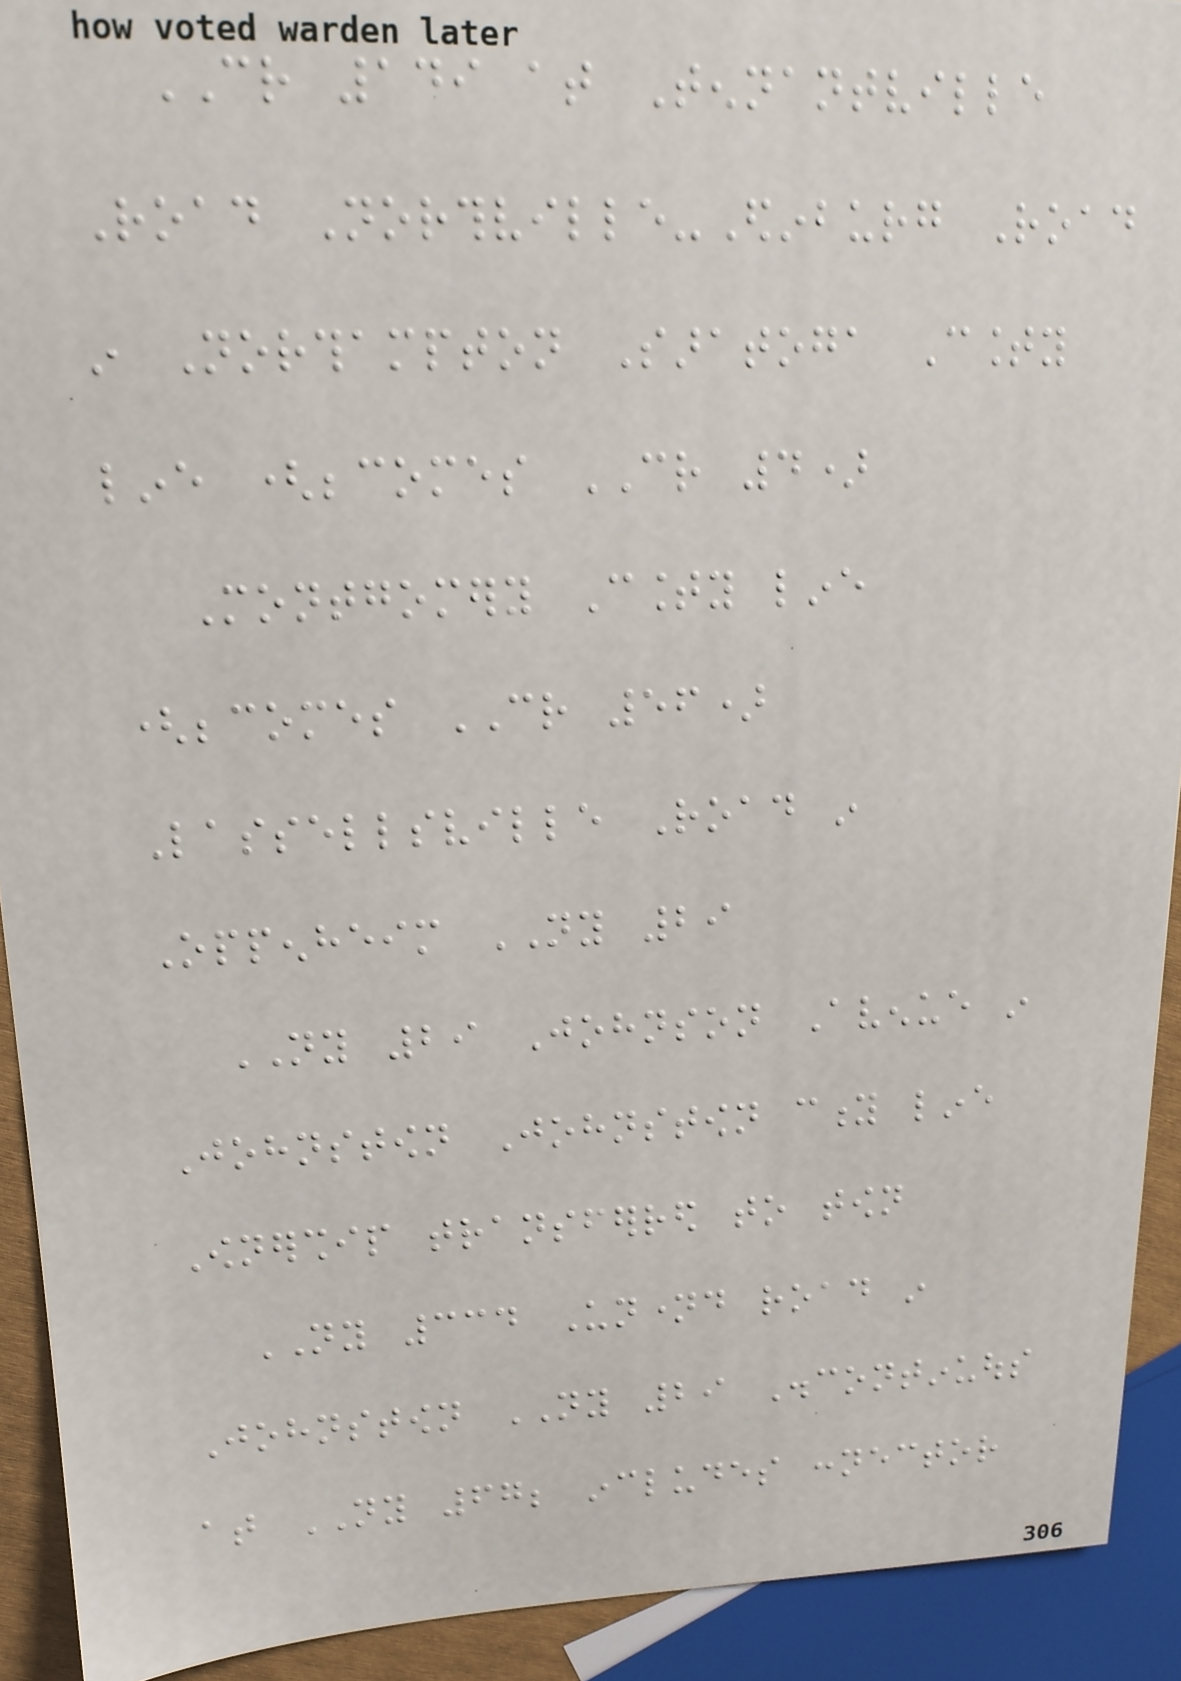CR 149 at Tennantville
Road Northville-Edinburg Road
in Northampton Saratoga County
line (becomes CR 4)
Montgomery County line
(becomes CR 56)
Lassellsville Road in
Oppenheim NY 29
NY 29 Johnson Avenue in
Johnstown Johnstown city line
Ownership transferred to town
NY 334 Unnamed road in
Johnstown NY 29 Discontinuous
at NY 67; includes connector
